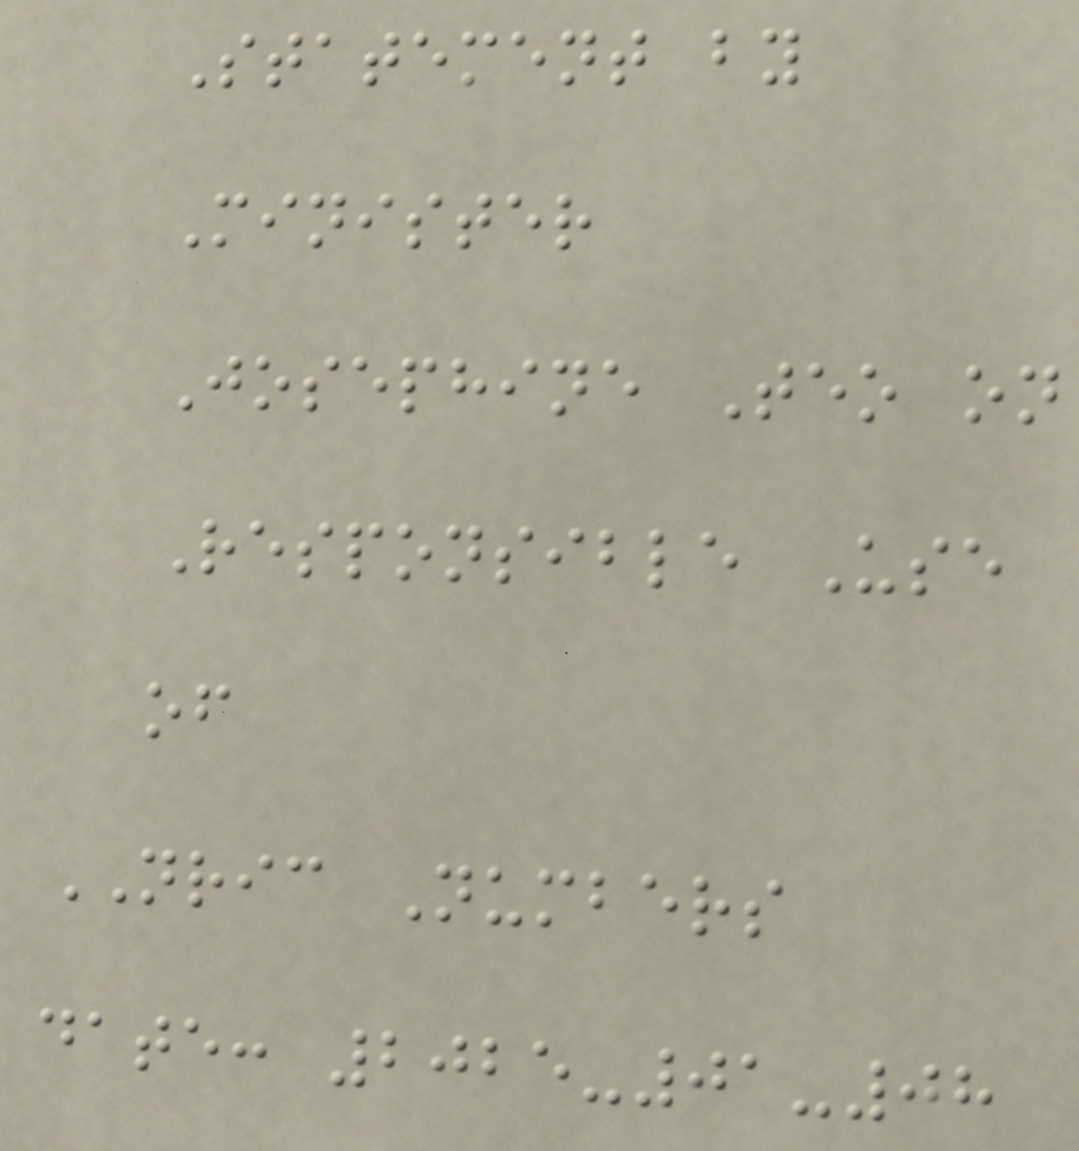Statement by
Minister
Josephine Teo on
Responsible Use
of
NRIC Numbers
date: 2025-01-08
